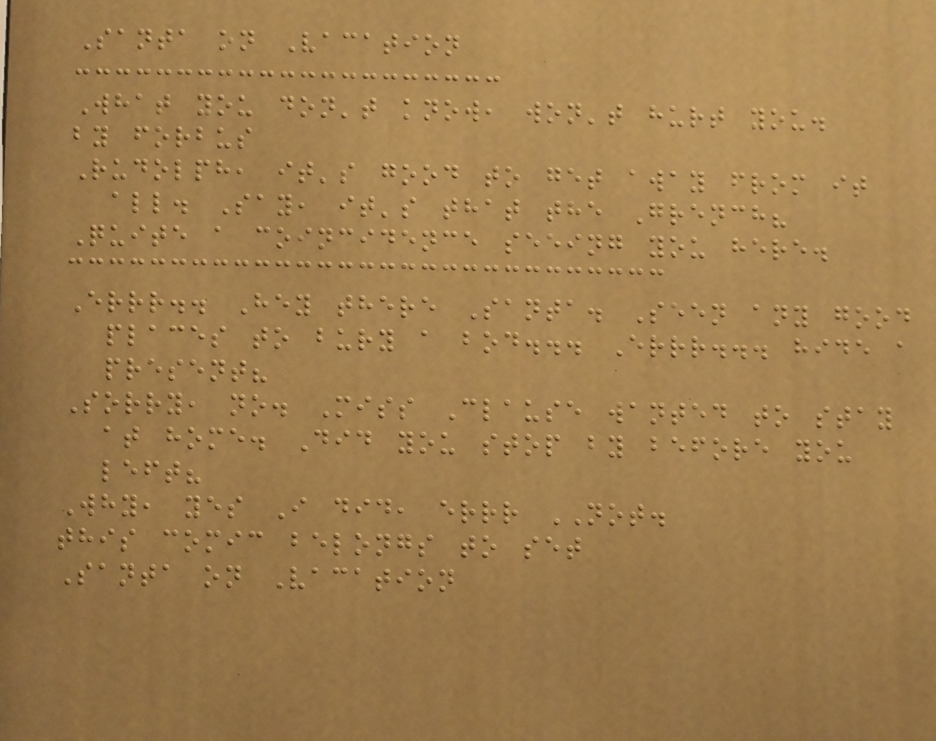Santa on Vacation
What you don't know, won't hurt you.
by forbus
Rudolph, it's good to get away from it
all. Say, it's that the Grench?
Quite a coincidence seeing you here.
Errr.. Hey there Santa. Seen any good
places to bury a bod... Errr... hide a
present?
Sorry, no. Miss Clause wanted to stay
at home. Did you stop by before you
left?
Why, yes I did, errr NOT.
this comic belongs to set
Santa on Vacation
